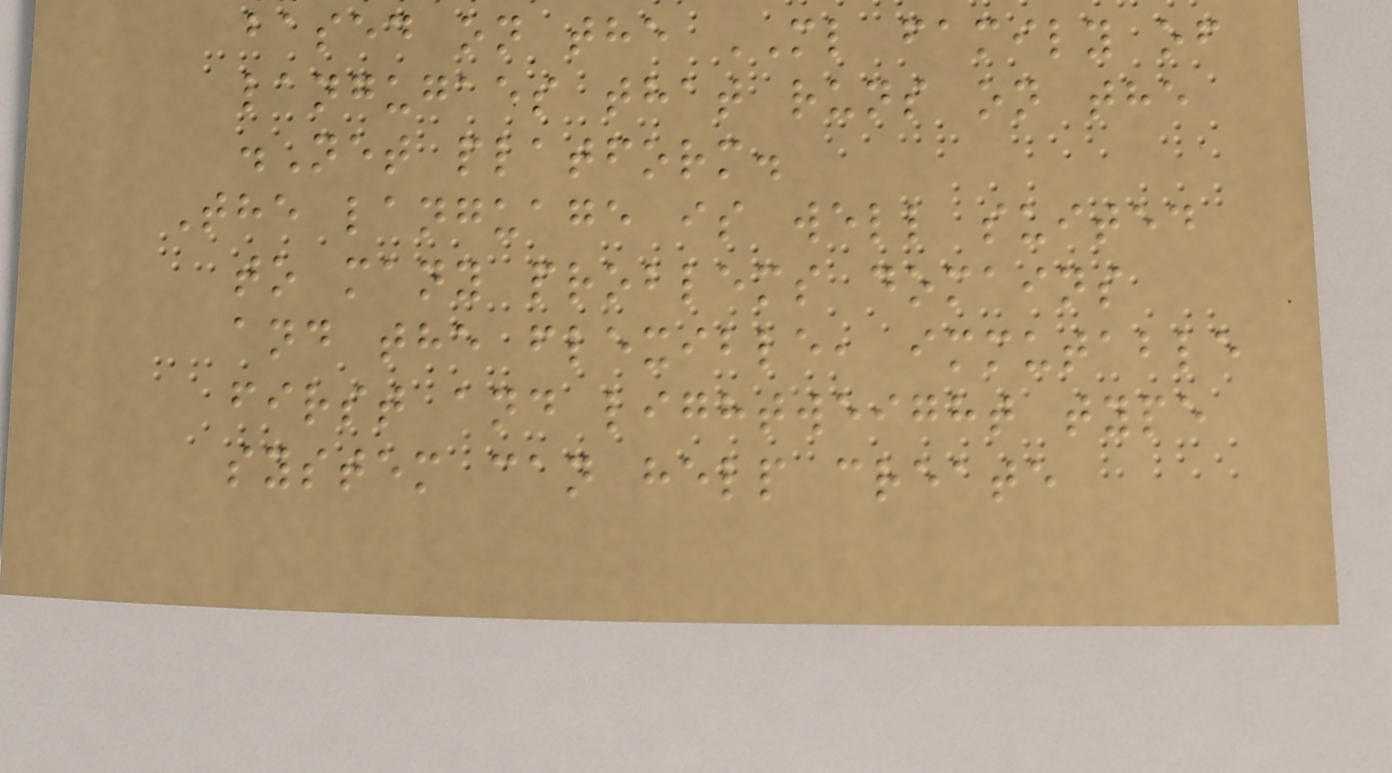based on the ML family of
langugaes that runs on the
.Net platform.
The language is well suited
to many problems domains
and the flexible, immutable
first and lightweight type
system can help create
